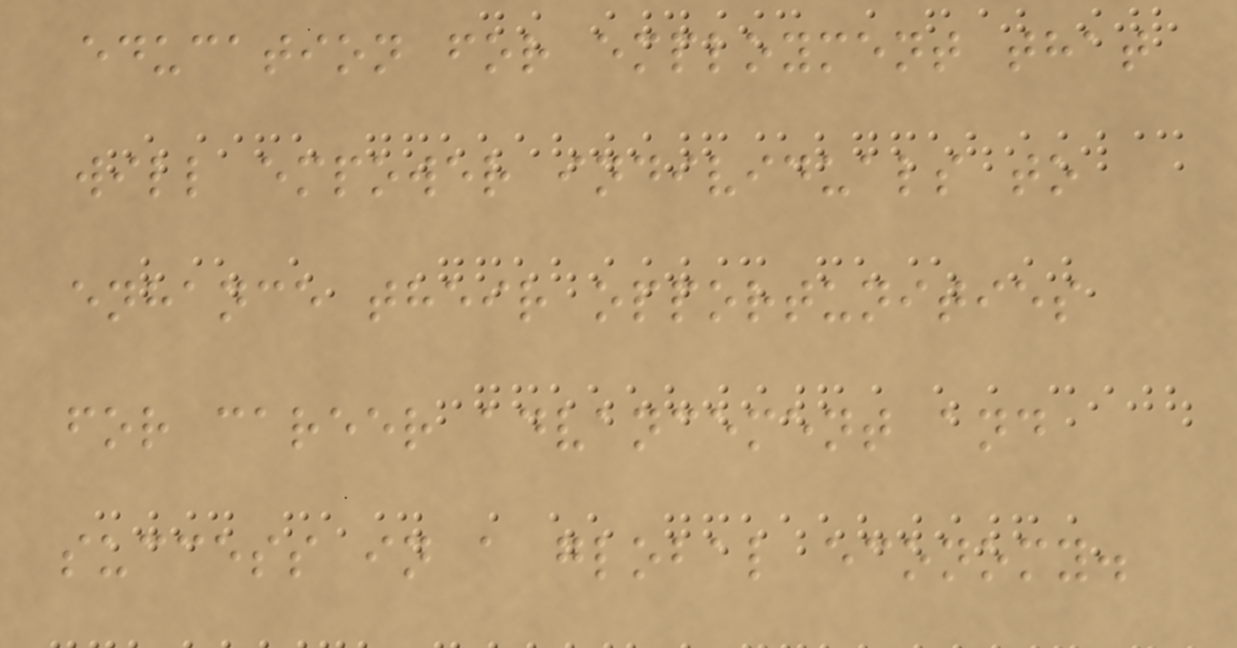education for employment that
will empower individuals to
enhance their opportunities
for career advancement and
success in a global economy.
